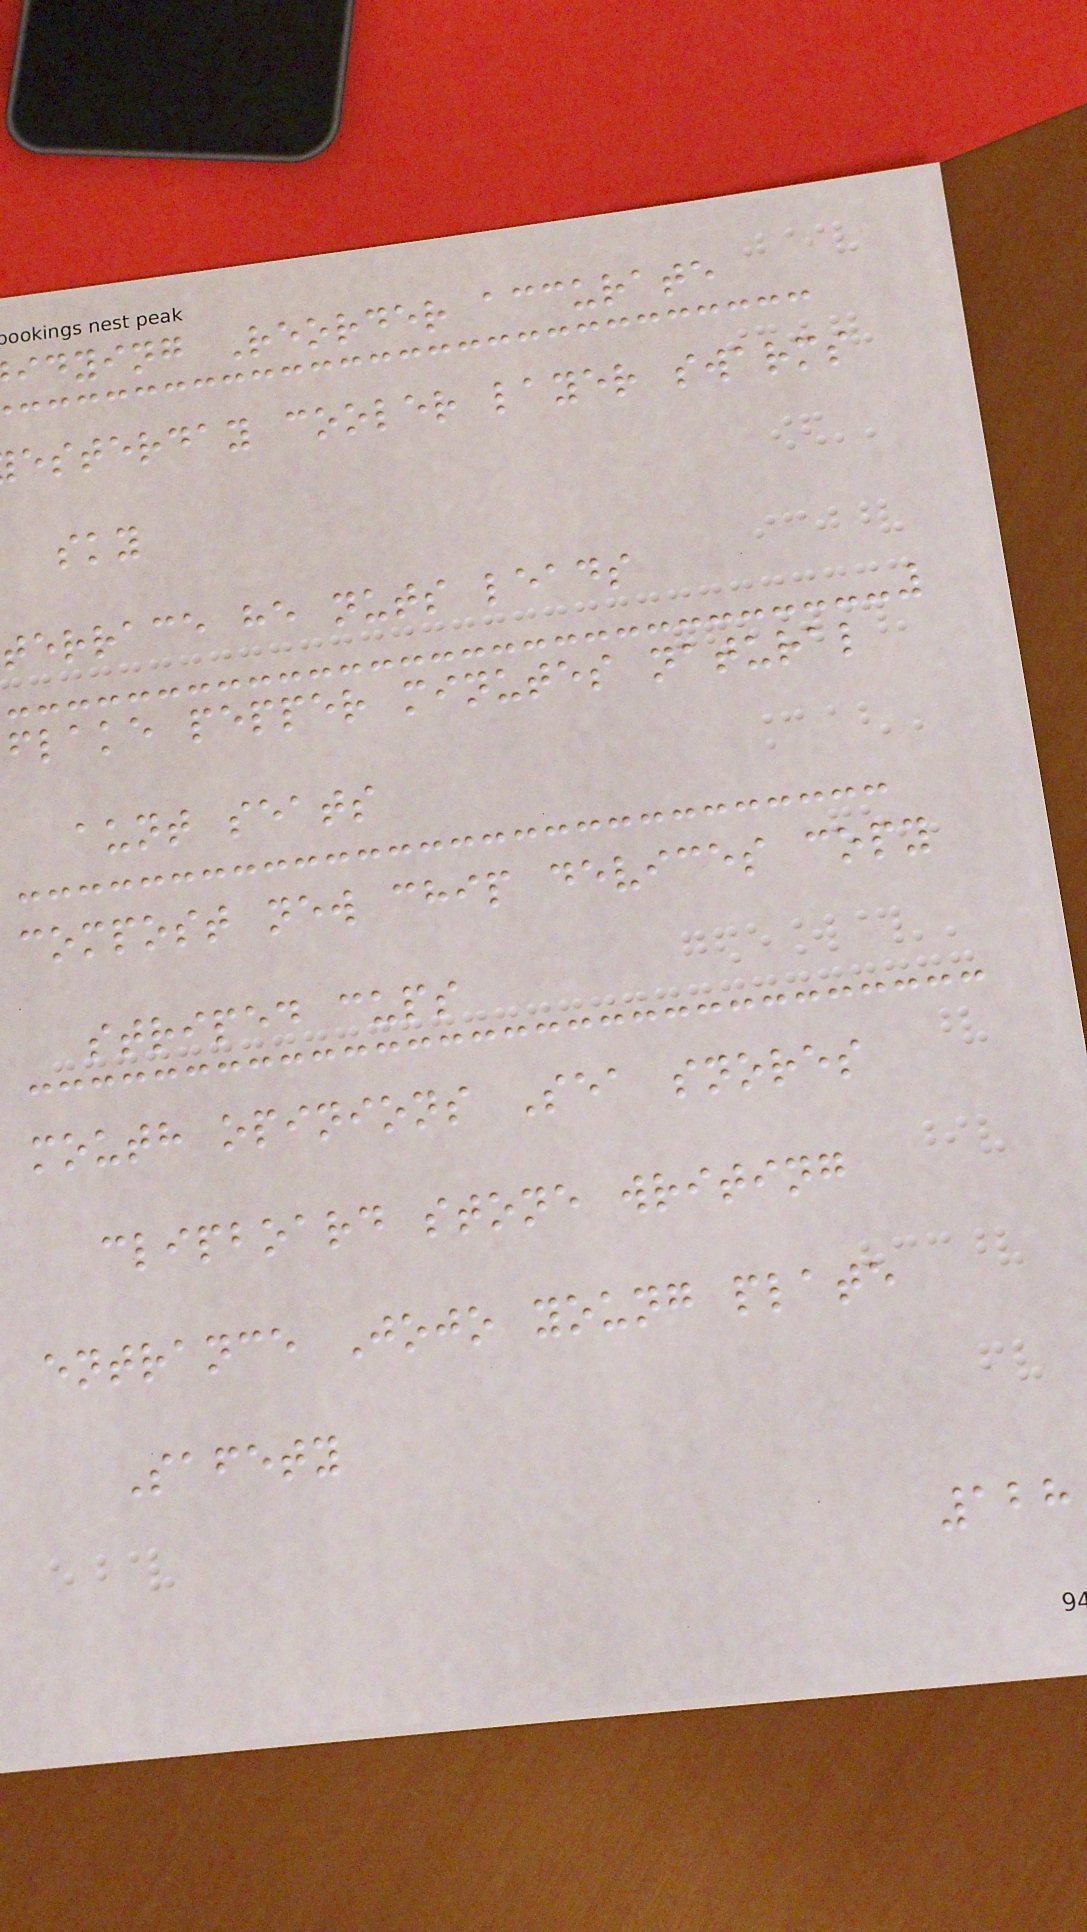idying Reorder accurate
esterday cooler layer swarms
sky
terrace he nuts leads
flake pepper minutes natural
aunt seats
compost new chip devices copy
striped cups
mouth opinions Sea snores
clipboard stone writing
entrance Jojo young plate
Safety
128
